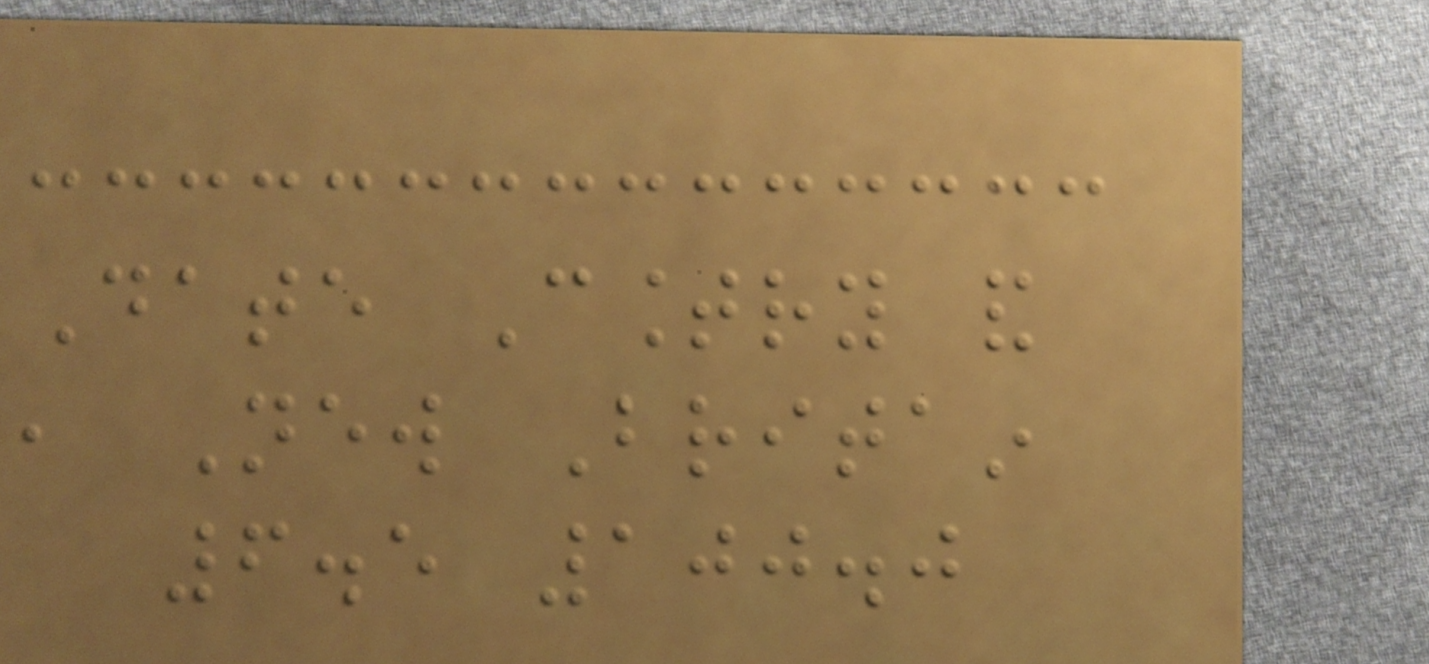Date Country and
, New Britain
6.5 100.0
